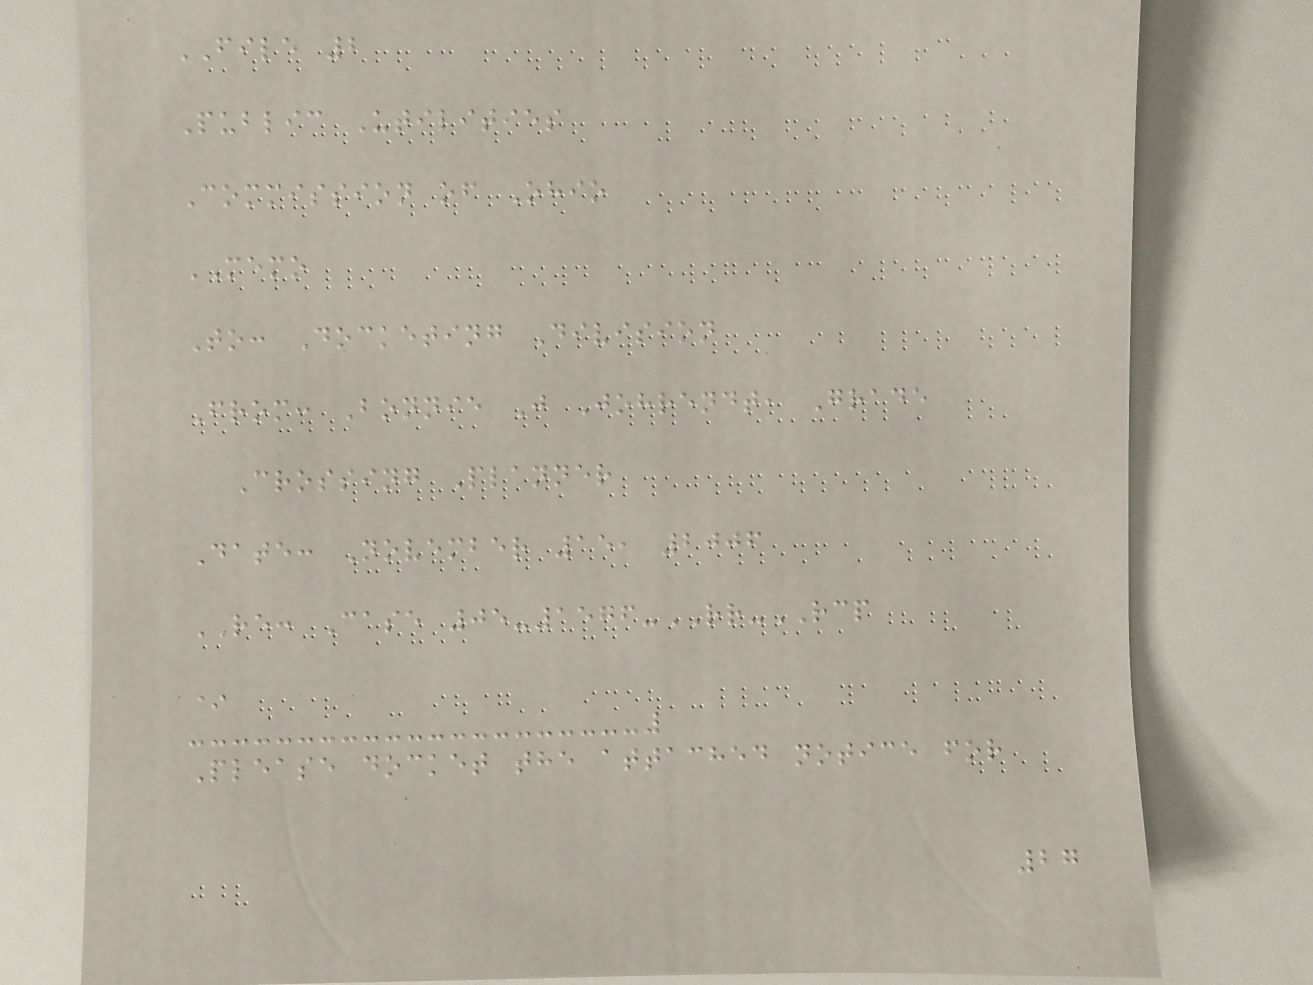FILE 2
Public Utilities
Commission of Ohio
MEMO
To: Docketing Division
From: Bonnie J Johrendt, Grade
Crossing Planner
Date: November 15, 2006
RE: Case 05-1576-RR-RCP
*
Please docket the attached notice for
27
